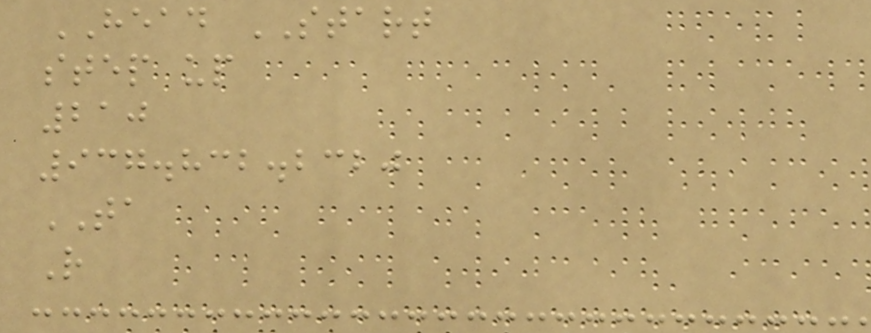HEAD START
step up
210
937.832.2320
TA
R
